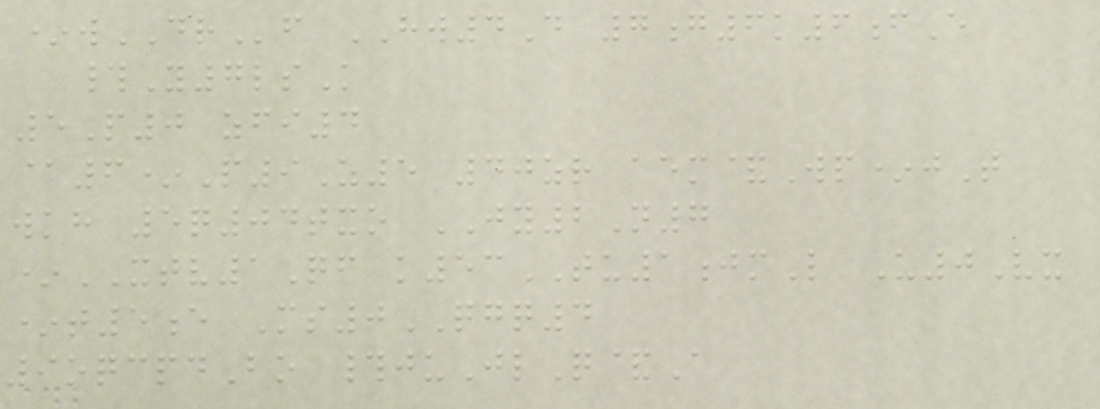*wDRf HW4D 7g6k6fE
#Y7lsK
5P0 zfi4
@6*P9Z5 40zr aem&Wp*jT
wkh 5q04txo JY2N7
*XTV1Qf k53TU1jmL U0Vx
*t5e Ms0QGQ4
9oqcpdBo #juJlQ&A
